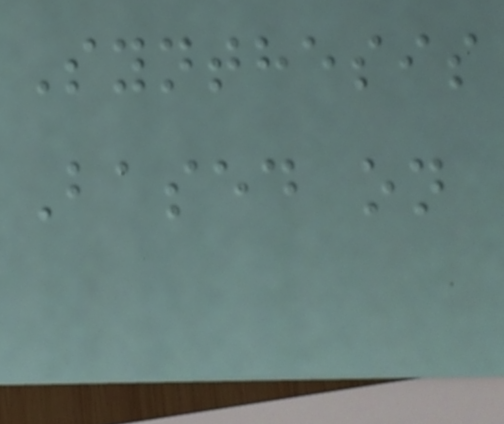Synthesis
Based on
